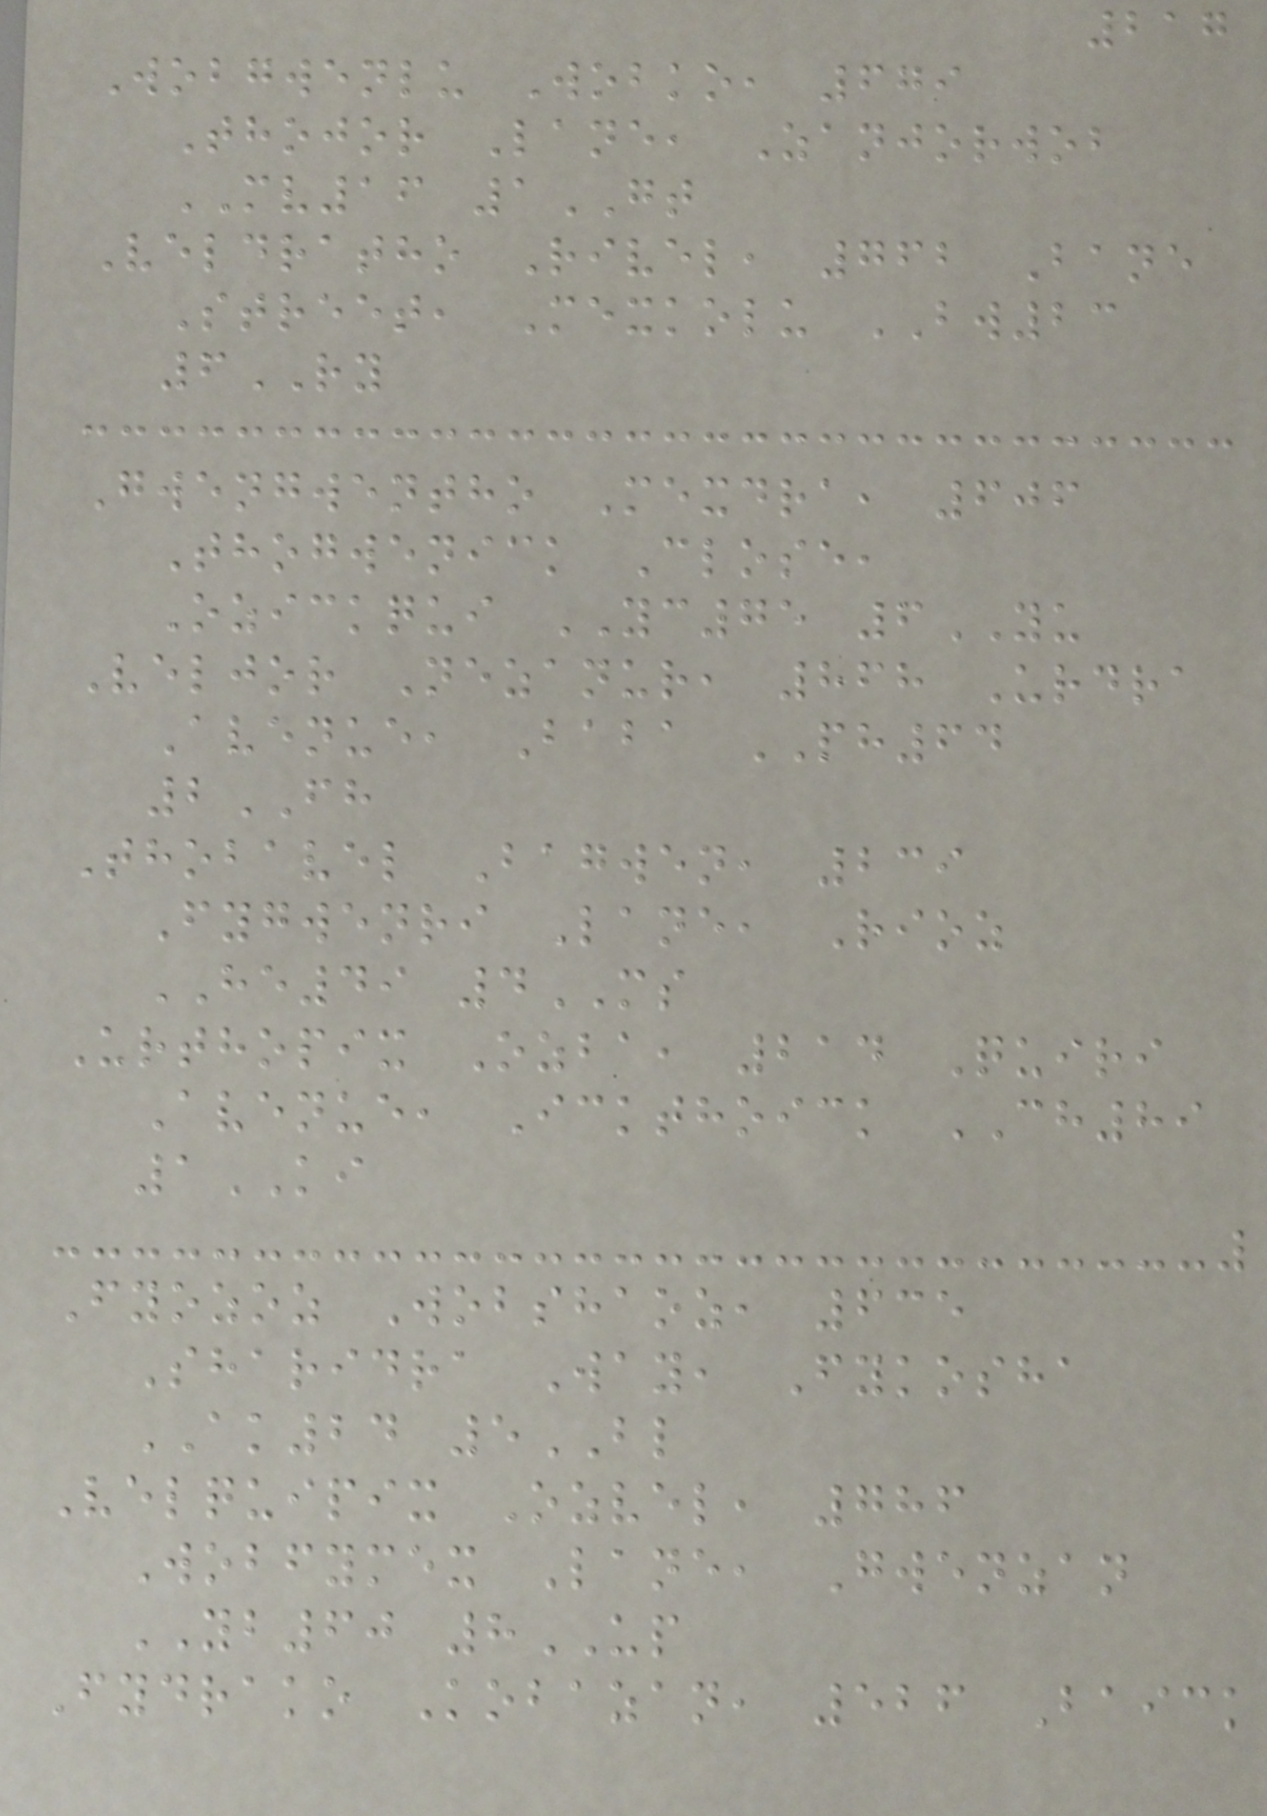217
Wobgwenlu Wobko, 679
Thojor Lane, Zanjorwob
MV16 1GT
Veldratho Rivel, 762 Bane
Street, Mexkolu BW23
6RY
Gwengwentho Mexdra, 606
Thogwenick Close,
Ozickqui YC75 6YU
Veljor Nezanur, 868 Urdra
Avenue, Baba PH64
2FH
Thobavel Bagwen, 239
Fygwenri Lane, Rioz
HE49 4MS
Urthopix Ozba, 214 Quiri
Avenue, Ickthoick CH89
1KI
Fyozoz Wobshaoz, 635
Sharidra Way, Fykosha
AK24 5BL
Velquipix Ozvel, 786
Wobfymex Lane, Gwenzan
YB60 8UP
Fydrako Kobazan, 526 Baick
